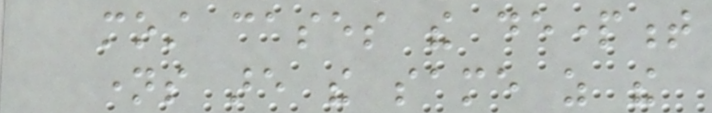most cases the department
names are the same as the
